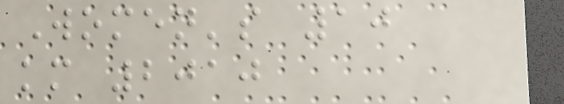Women's 10
km 2010
